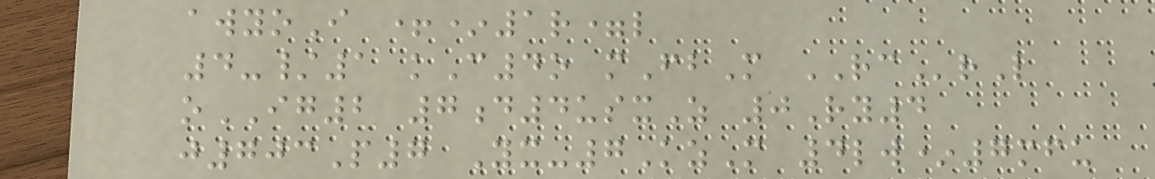awyoI +*1r=l
4-/1 kC4o mFbM RCrL
oIG2 7d4usxZ 0Ry4
j703P7 Yx-7KzM 4lw*7mfu
